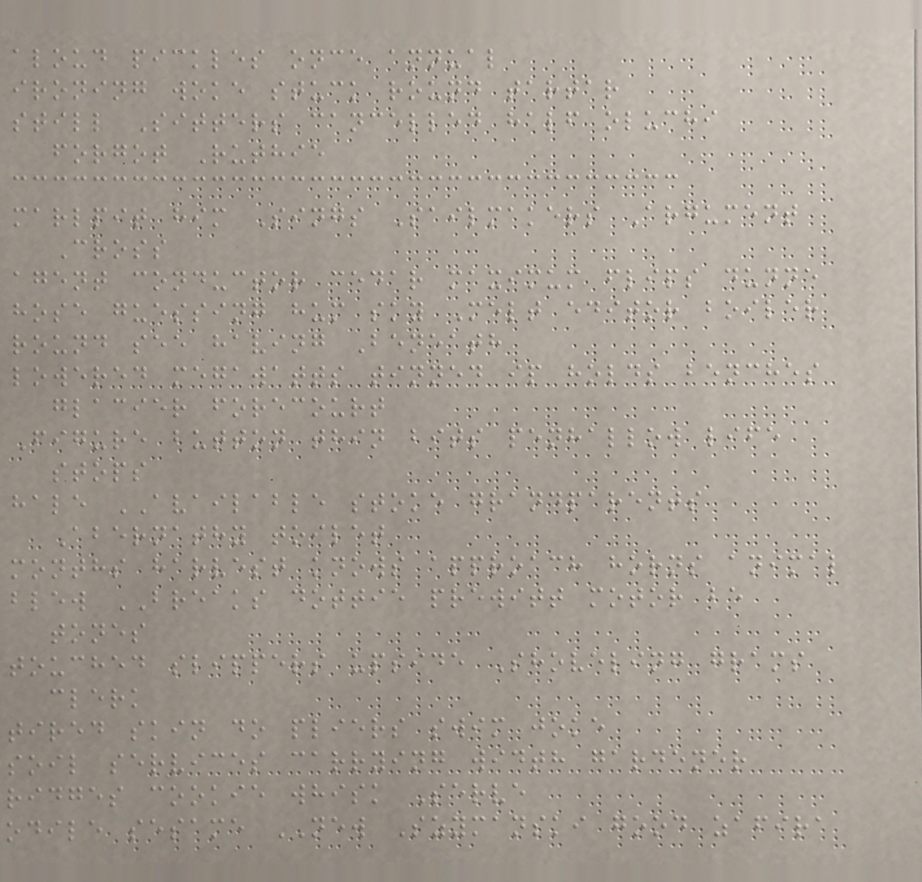aloud pickles once annual
ironing woke stuck round tartar
still Sitters cancelled half oluchi
forgot Ruthie
marlpit him Sings Sailmakers Argument
Cross
agent conductor cedar maximum flips dunne
hose guessing hum sky Melt editor boiler
round see having Beneath
lowered megawatts tinned ip holds benches
glacier forecourt
Figure button thin bits penhallow life
stops
hale AVAILABLE stoke grandparents
Abernathy toilet
months harvest knows approach horns animal
blew BREAKS dottie prewitt motor be
tones
touched slippers upside Shoveling grams
clerk
tired skin do pliers swim joke
soil services carrying width gardener
ridges cookie whisk Serve
odile sesame NEW Szymanski good zafira
